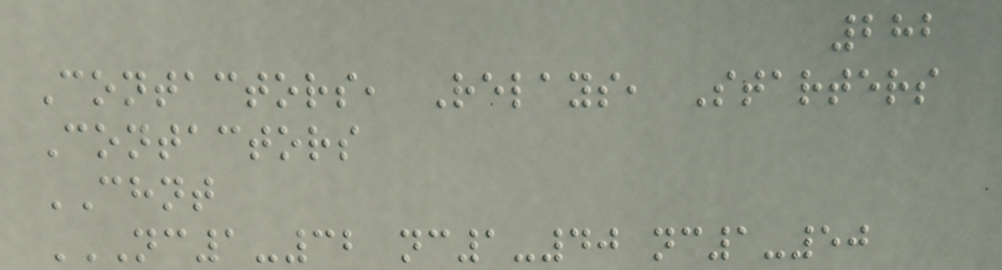282
Contactors, Relays, Starters
Contactors
CHNT
NC1-32 NC1-40 NC1-50
